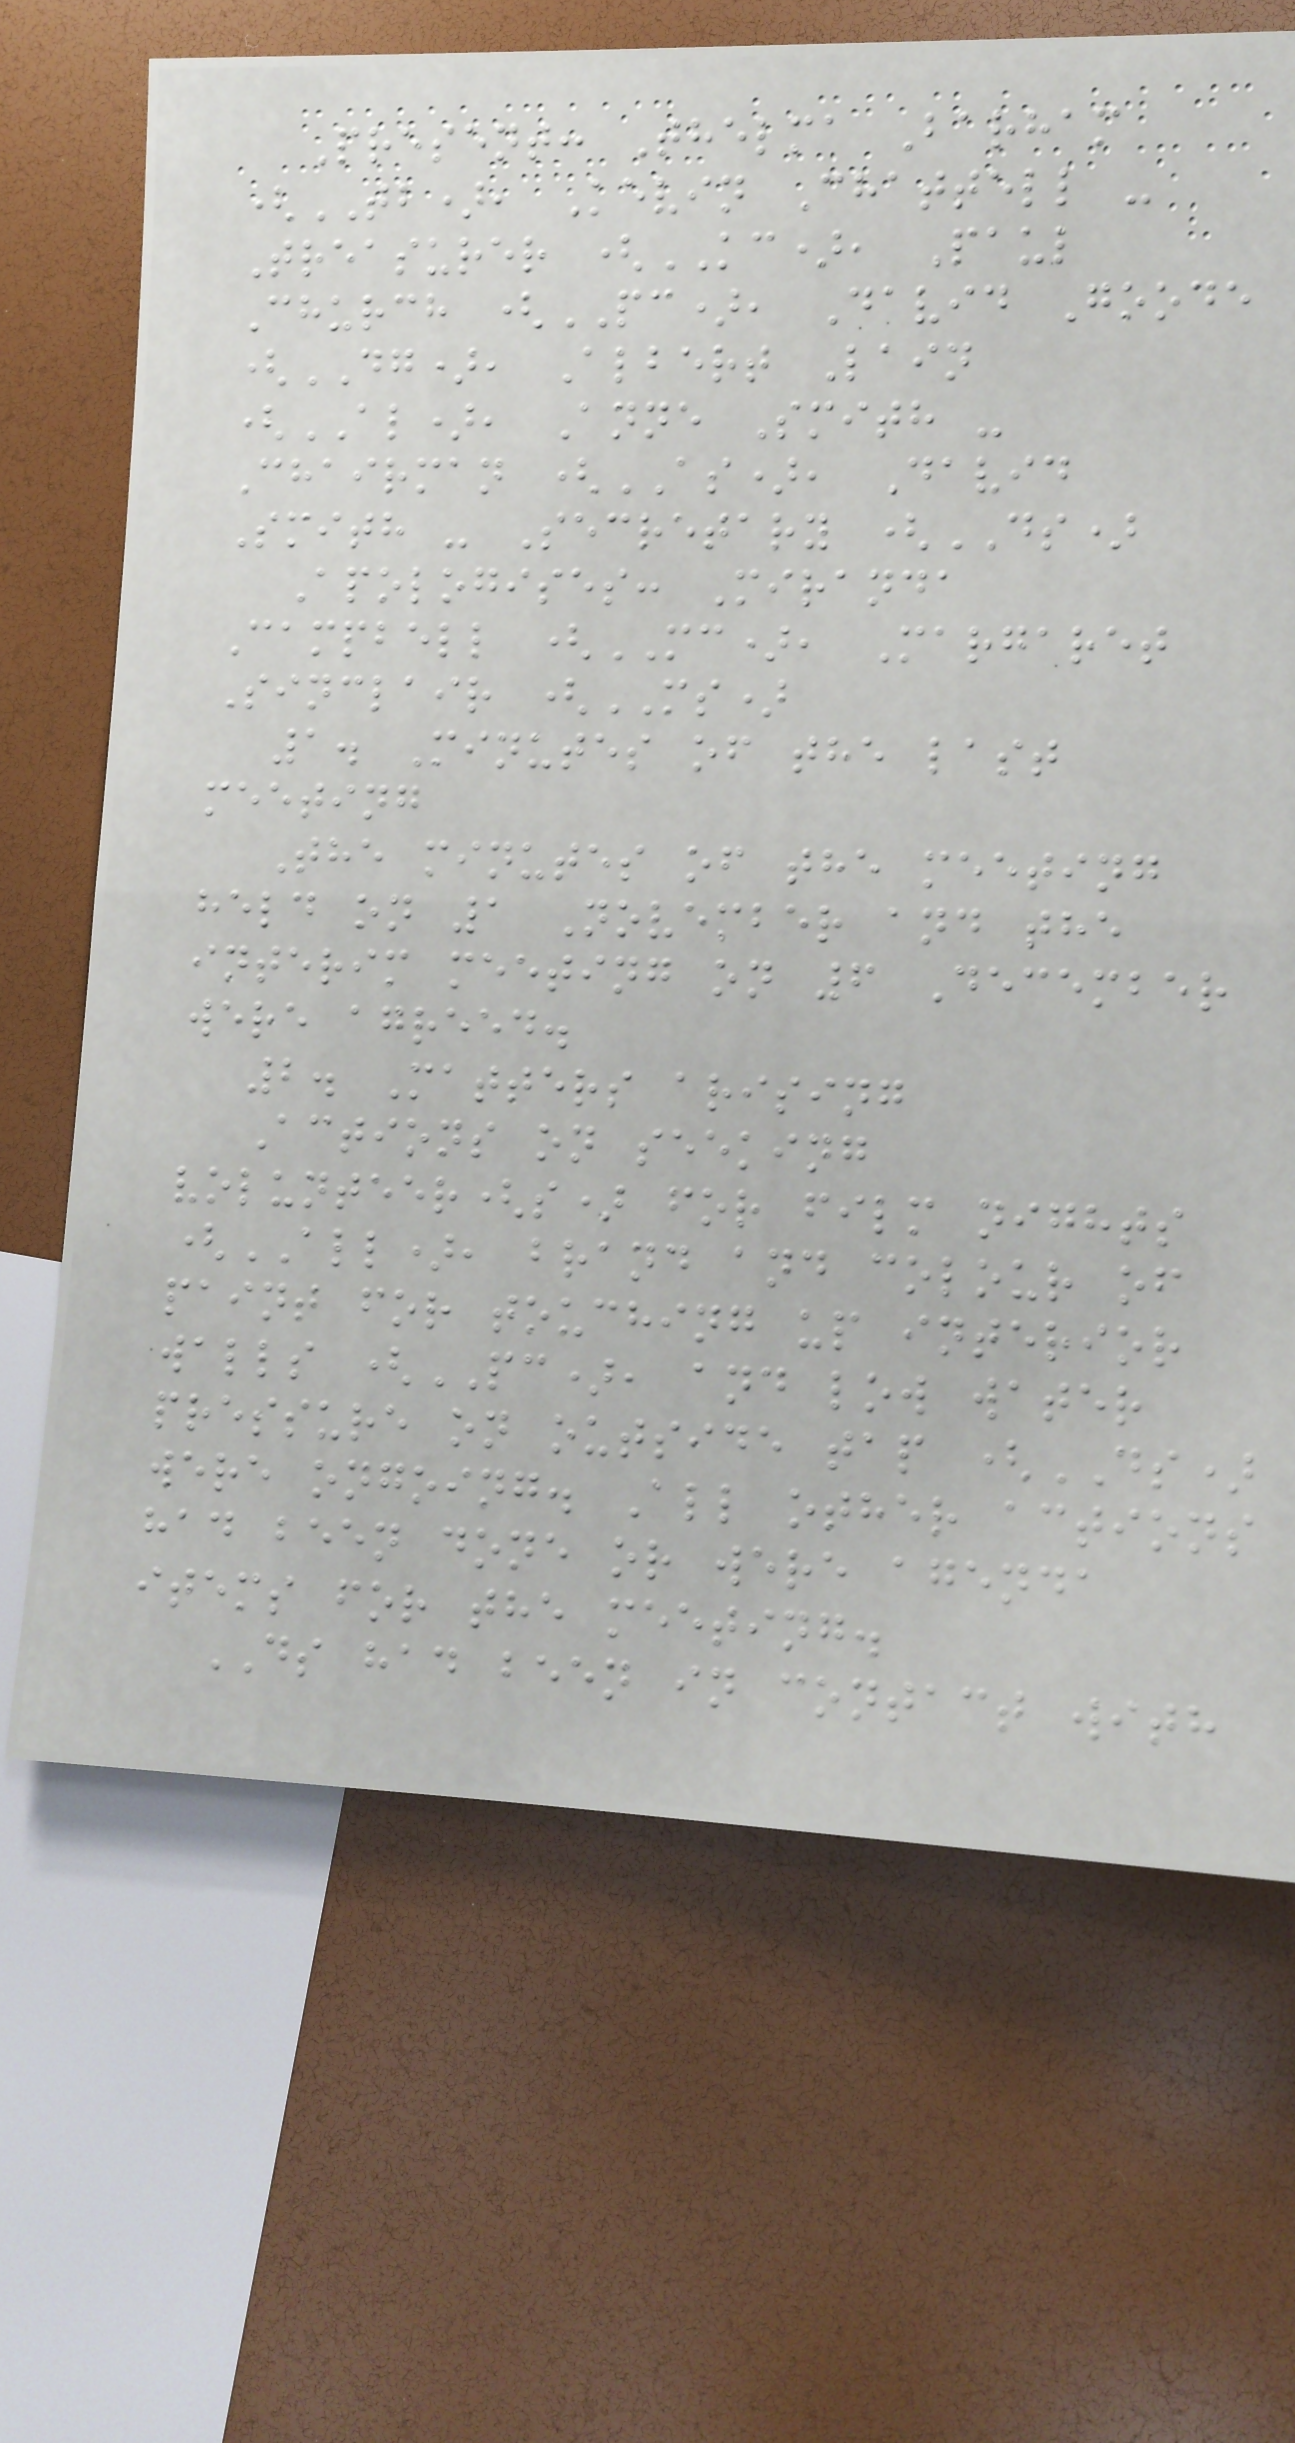Present: Thelma Barham
(TB), Kevin Chattell -
Treasurer (KC), Paul
Church (PC), David Goode
(DG), Albert Lain
(AL), Anne Smith -
Chairman (AS), David
Smith - Secretary (DS)
Apologises: Miranda
Campbell (MC), Margaret
Sinclair (MS)
1. Minutes of the last
meeting
The minutes of the meeting
held on 1 November and the
interim meeting on 6 December
were agreed.
2. Matters arising
Actions on seeking
volunteer(s) for film nights
(ALL), brand and colour of
paint for touching up interior
walls (PC), and low water
pressure on outside tap (DS)
were ongoing. All other actions
had been done or were agenda
items for the meeting.
DS had been in contact with
